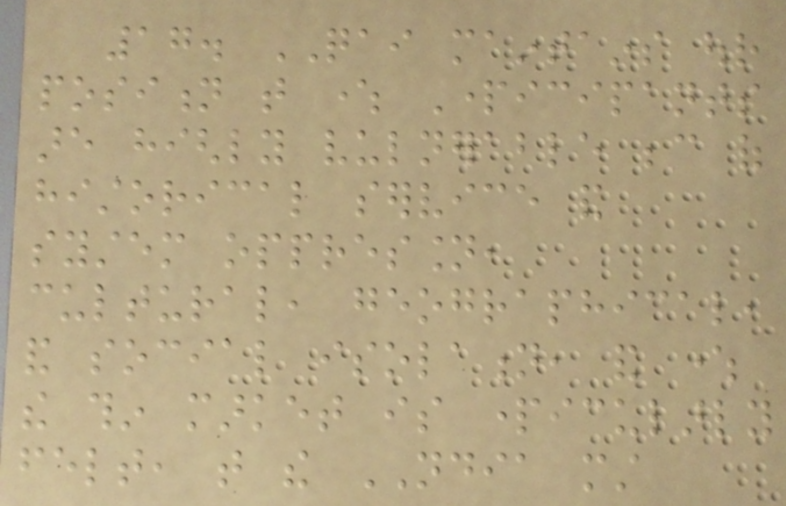17. QAI maintains our
position that where Participants
are highly vulnerable because of
historical service and
system oppression,
cultural, geographical,
and social isolation, and where
the thin market is particularly
felt, that the NDIA must
